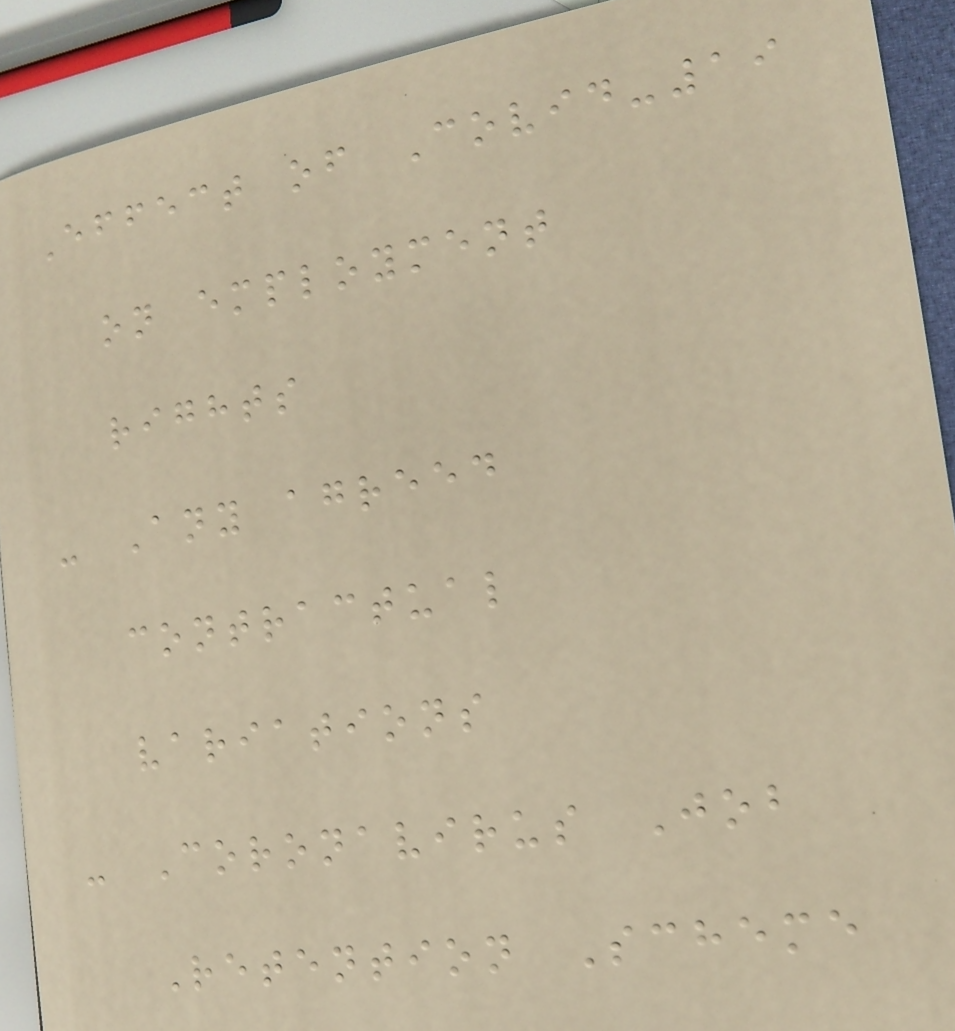Effect of Covid-19
on employment
rights
- Any agreed
contractual
variations
- Coronavirus Job
Retention Scheme
